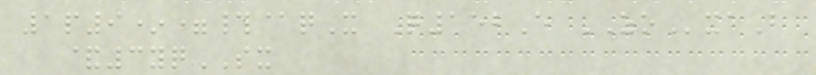1p9*=#@qX Q152E ZOxaB
&3yqSX
